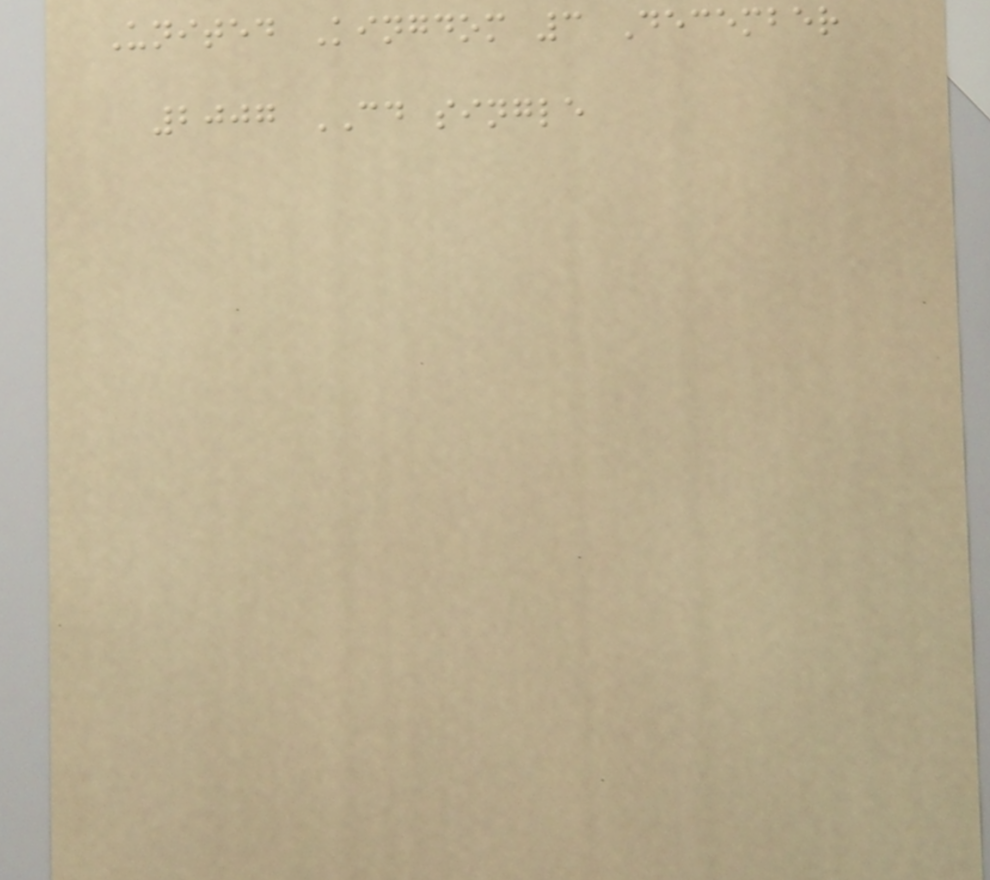United Kingdom 3 December
2007 CD single
